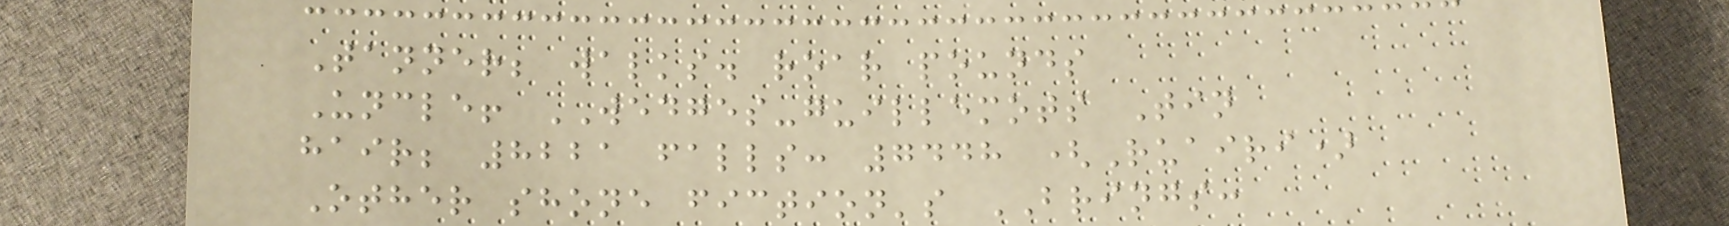Tanner; walks. roar pounds
Uncle! WEDGES-guillemots Tin
hair; 8221 falls: 7448 (Ruairi)
Other shone fiction's BRINGS:
